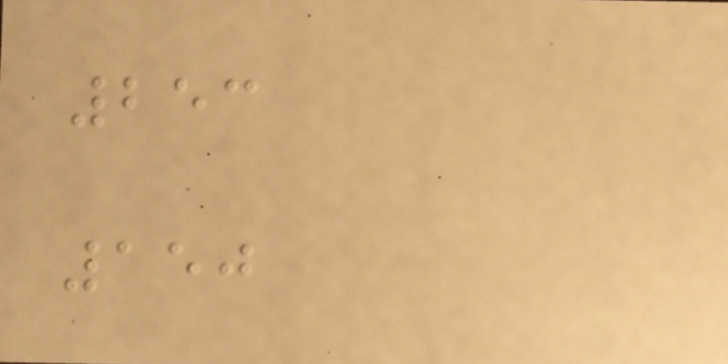253
150
